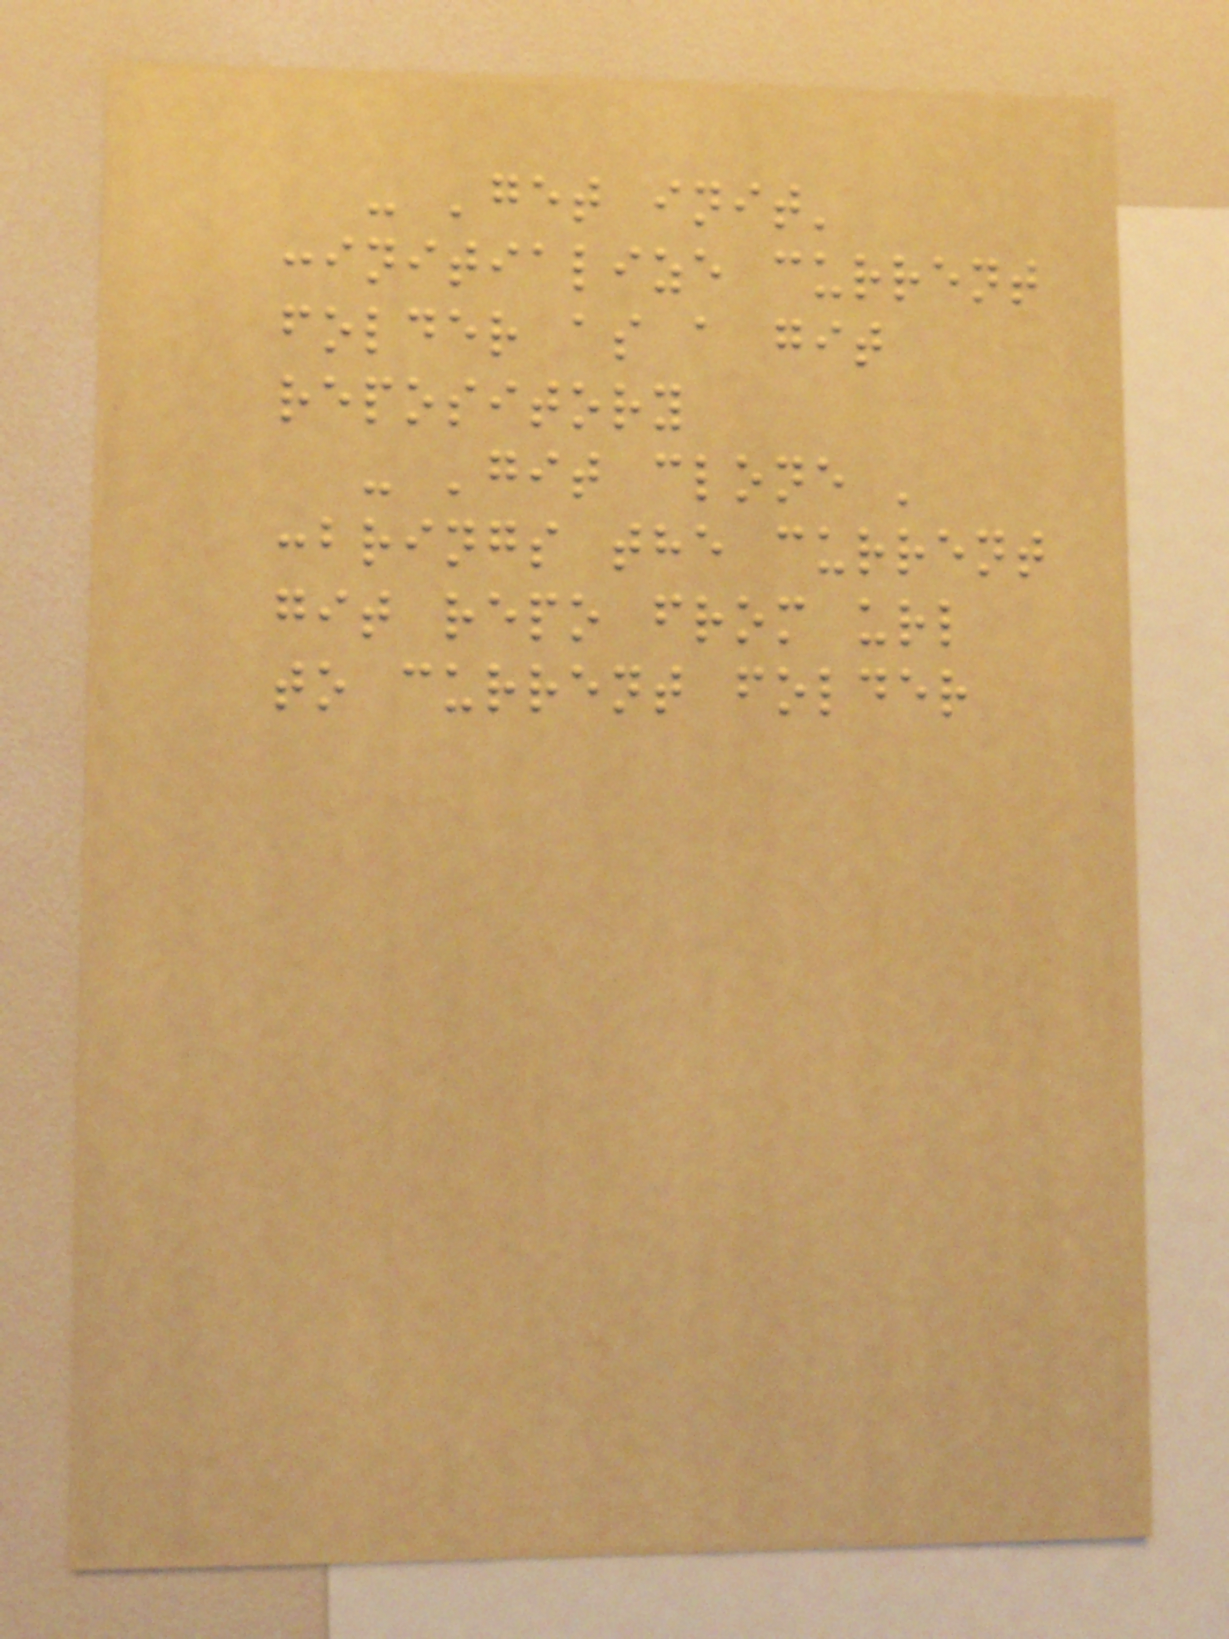- 'get init'
:initialize current
folder as a git
repository
- 'git clone '
:brings the current
git repo from url
to current folder
